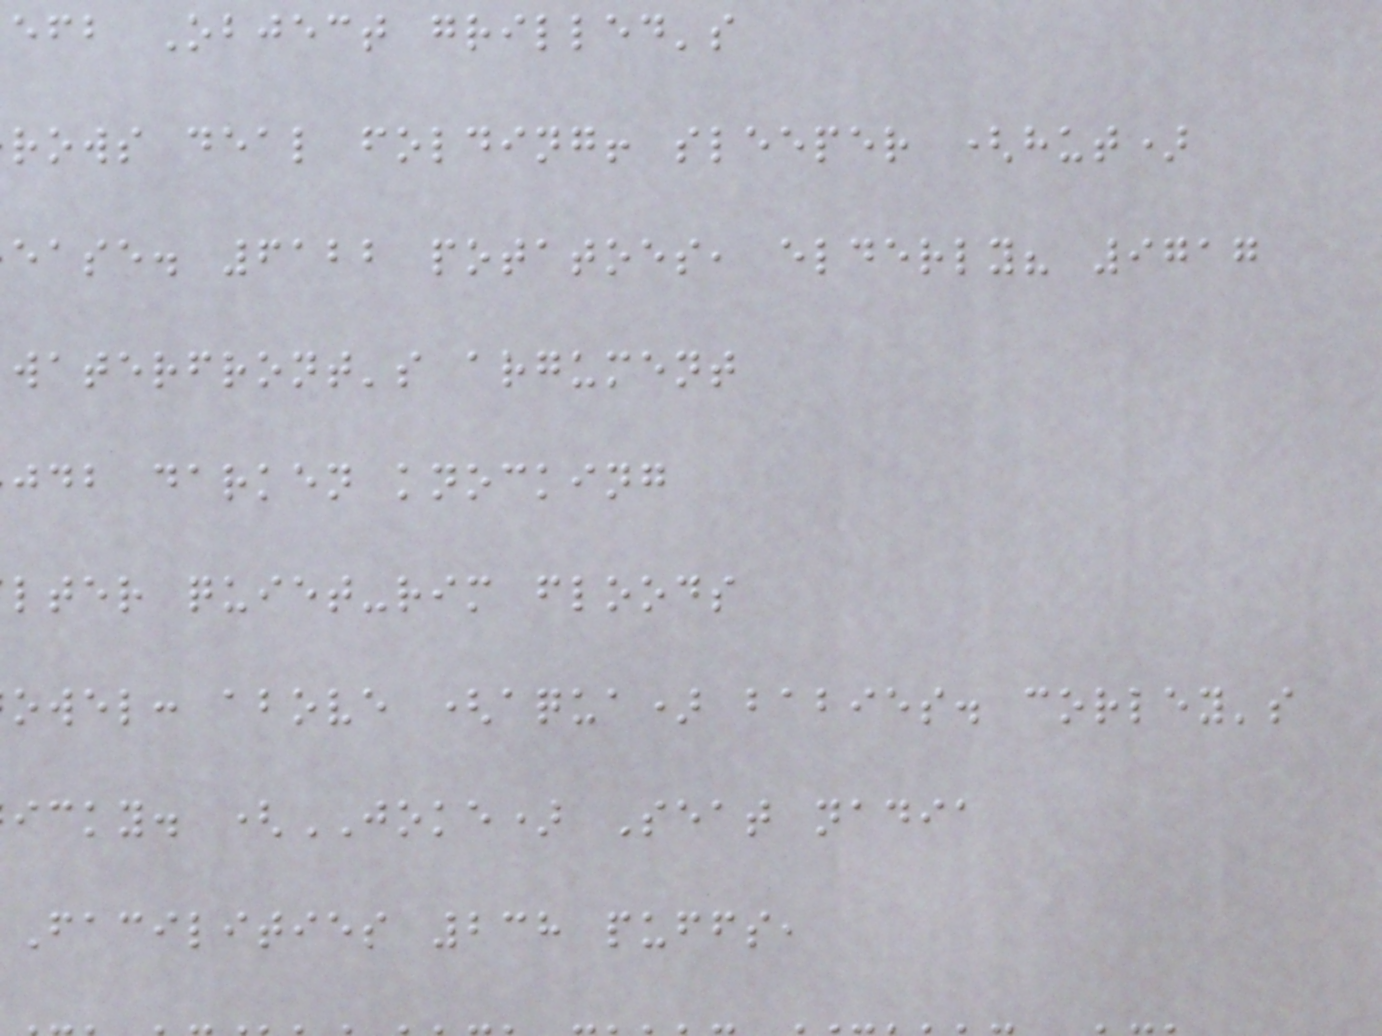efb Object grilled's
rows deal folding! sleeper (hut)
ease. 6122 potatoes, elderly? 9717
waterfront's argument
jdb darken knocking
lter quiet-rim floods
owel: above (aqua) babies. corley's
icky. (JOKE) Seat nadia
Facilities 238 puffs,
